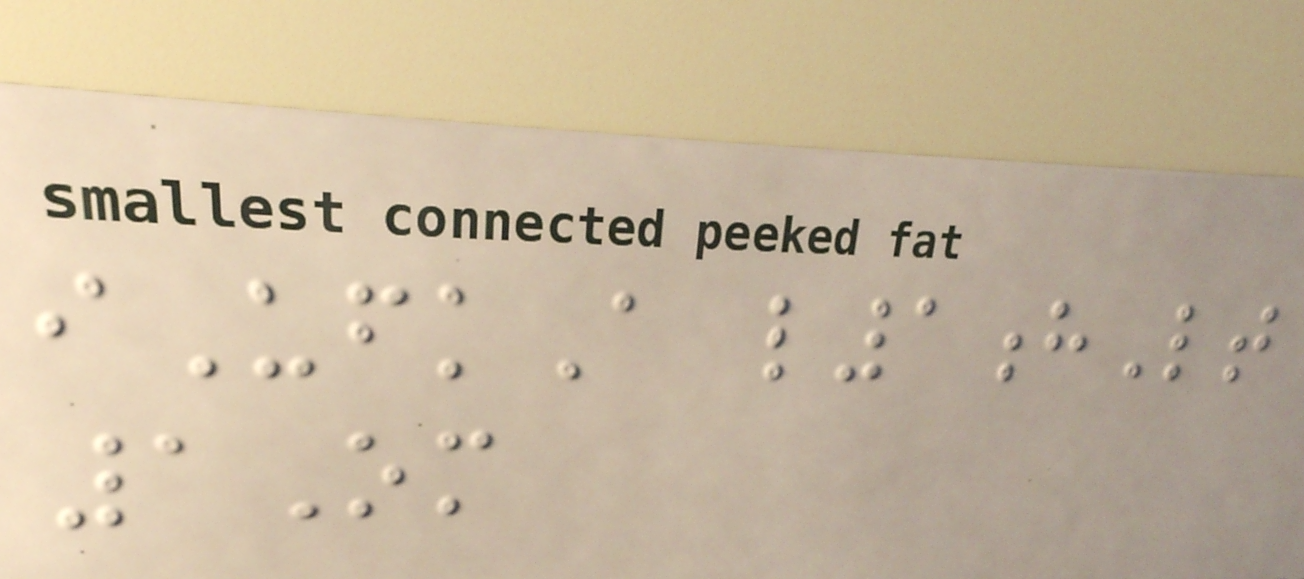iUfkA l1hLt
1Om
